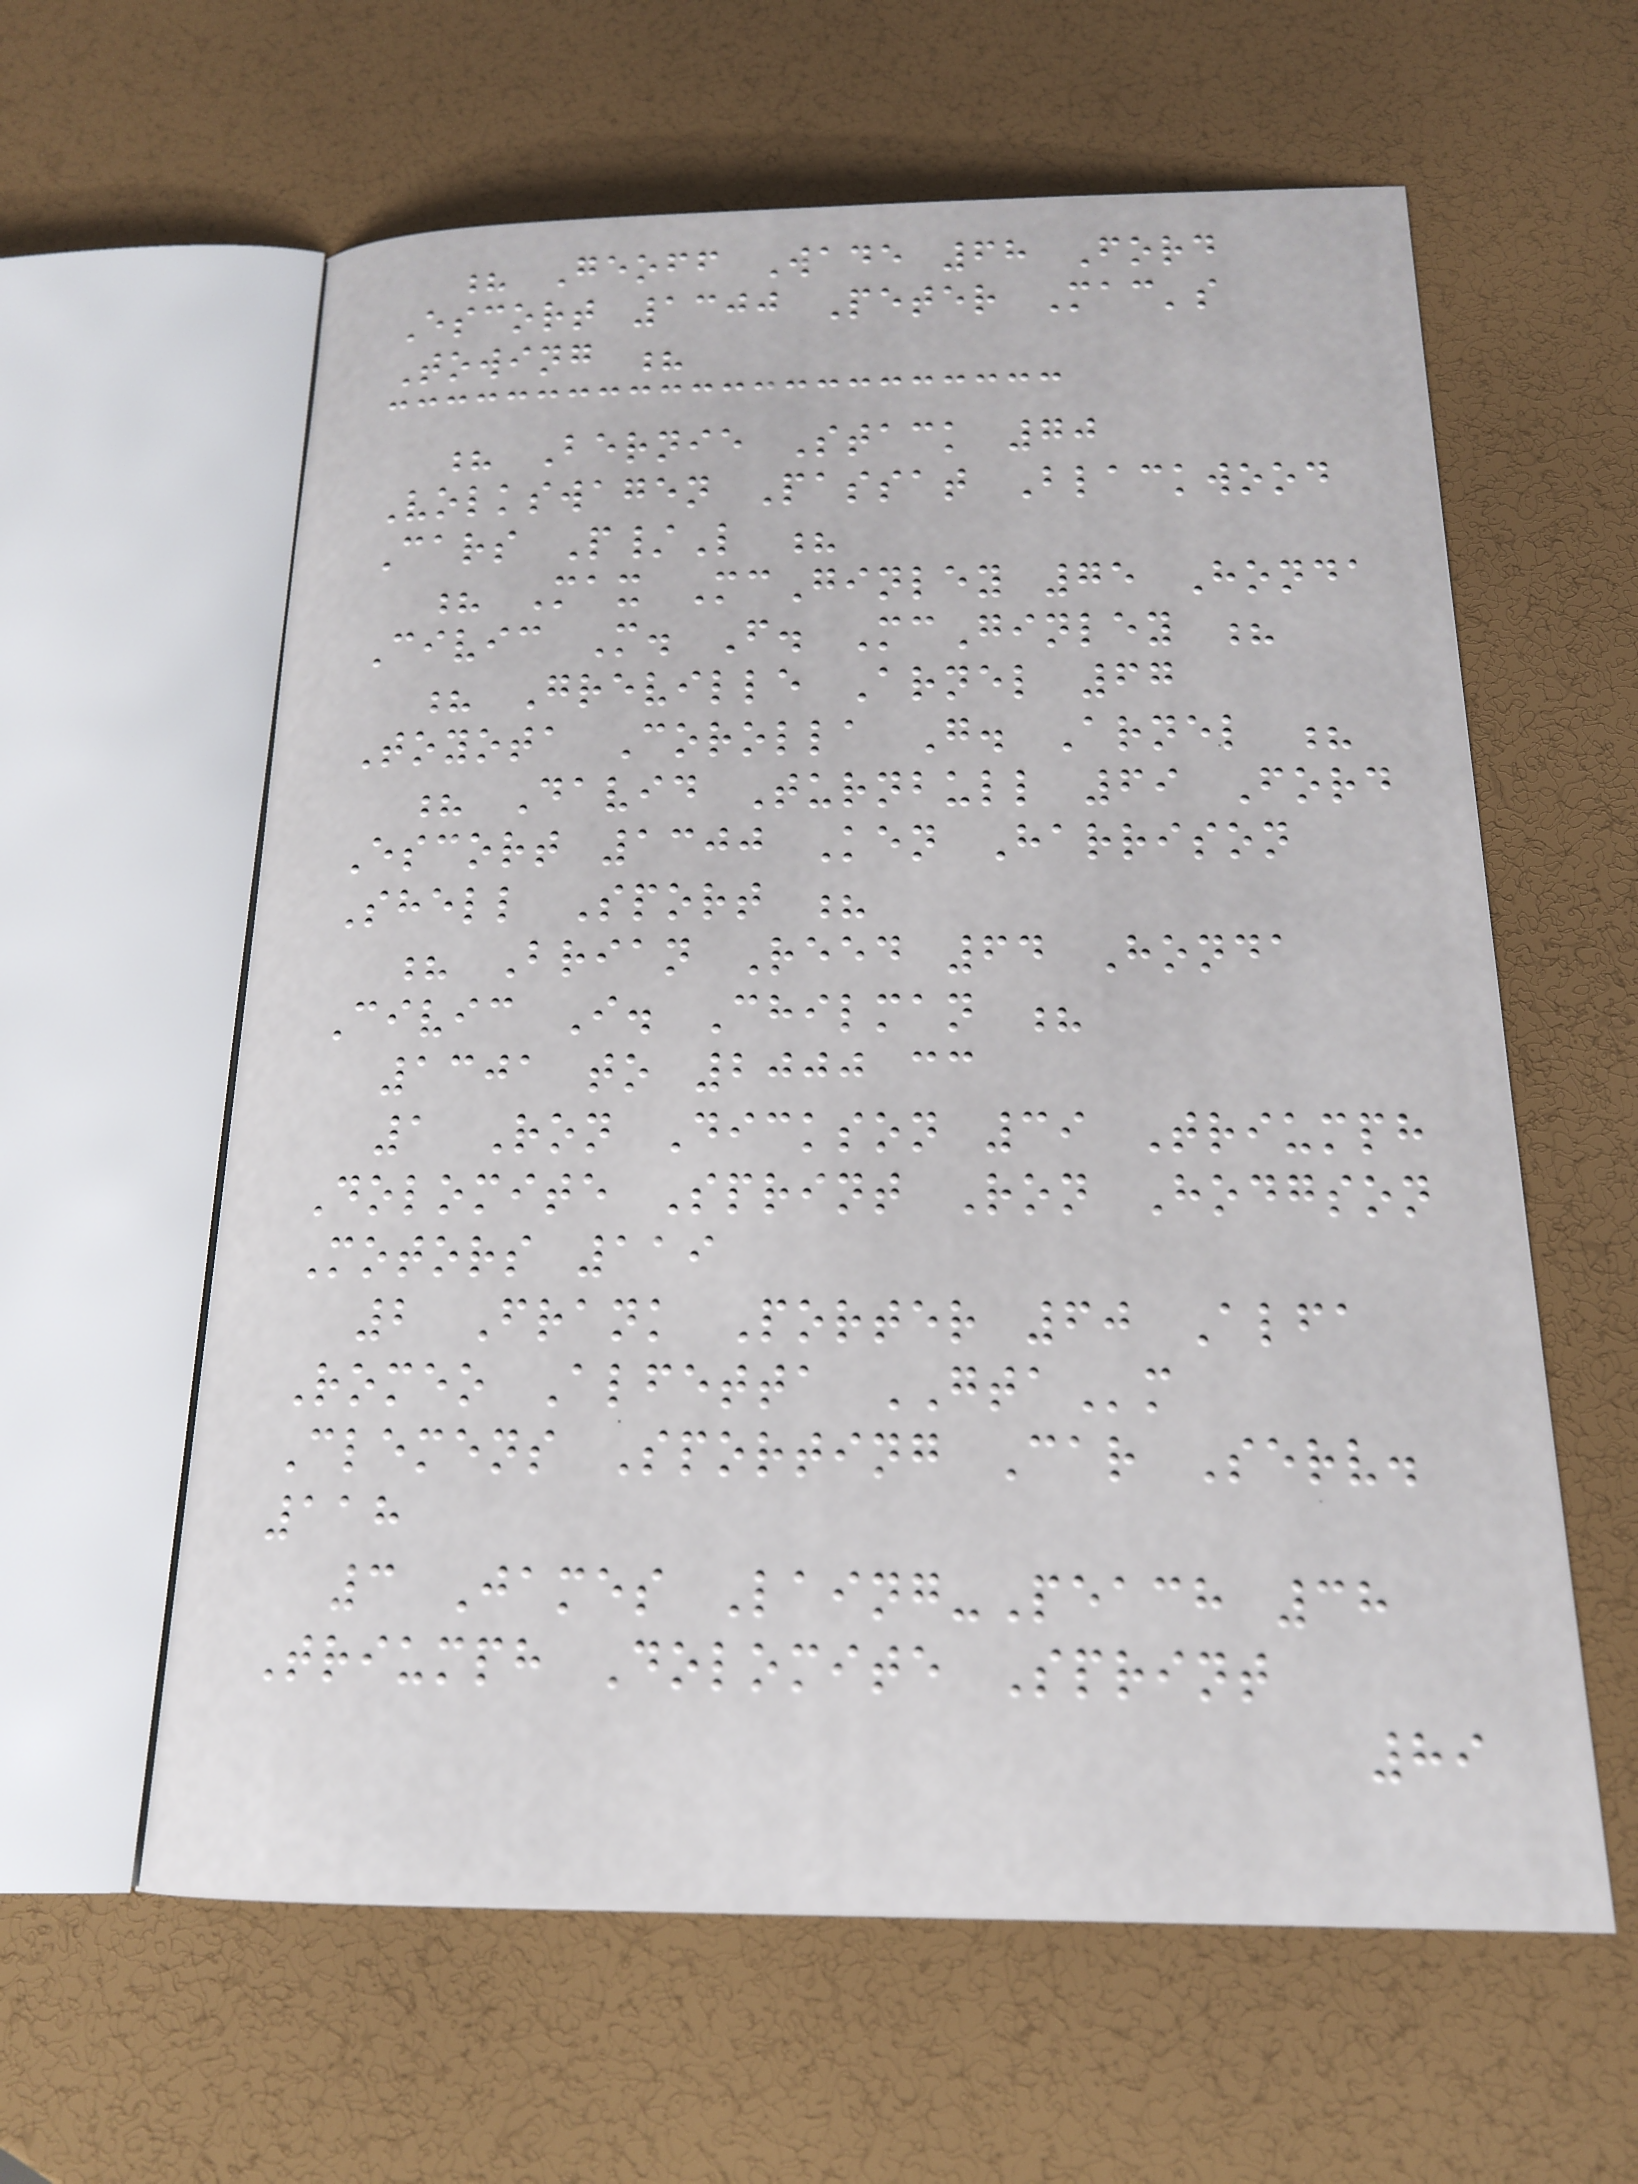? Geoff Wade 68 Ford
Escort 1300 Peter Mac's
Towing ?
? Bernie Stack 70
Volkswagen Passat Blackwood
Cars P/L ?
? Max McGinley 75 Honda
Civic M. F. McGinley ?
? Greville Arnel 67
Toyota Corolla G. Arnel ?
? David Turnbull 69 Ford
Escort 1300 Ken Harrison
Shell Sport ?
? Brian Reed 64 Honda
Civic I. Chilman ?
1301 to 2000 cc
1 Ron Dickson 39 Triumph
Dolomite Sprint Ron Hodgson
Motors 119
2 Frank Porter 60 Alfa
Romeo Alfetta GTAm
Clemens Sporting Car Serv.
118
3 James Laing-Peach 38
Triumph Dolomite Sprint
89
